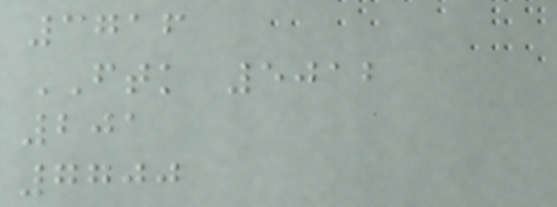3716
FTK 5012
201
7700
